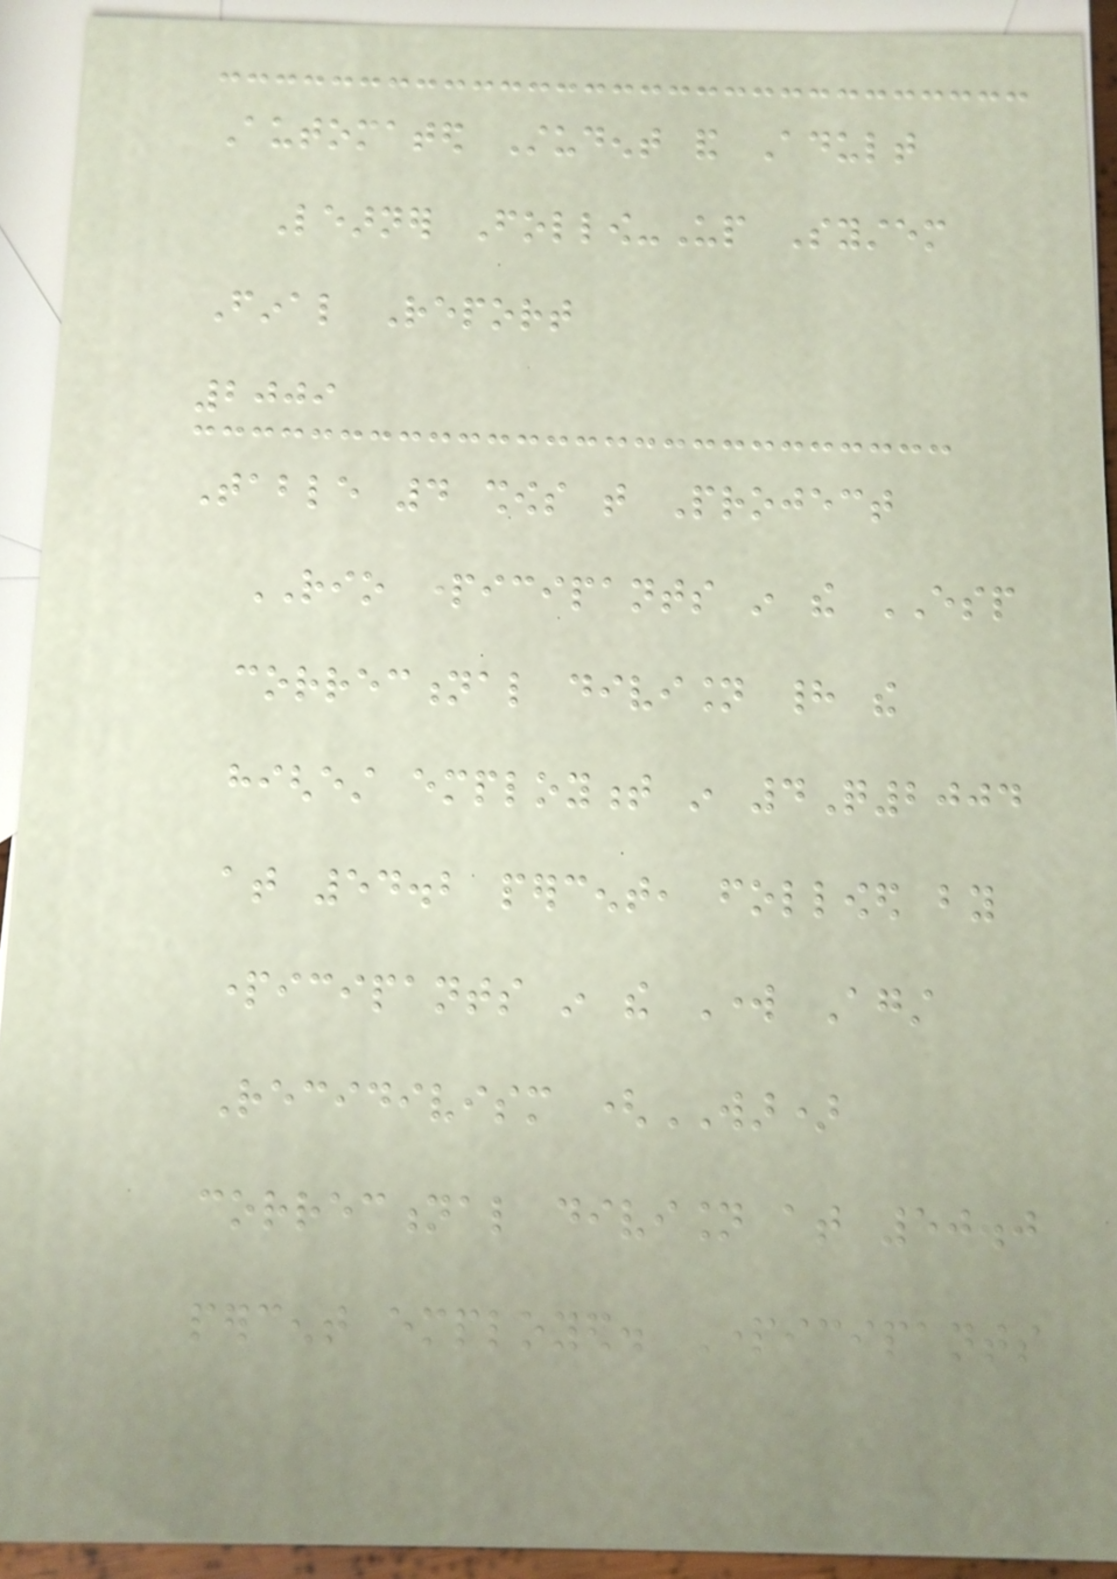Automated Student and Adult
Learner Follow-Up System
Final Report
2009
Table 4 shows that Project
RIO participants in the ESP
correctional division had the
highest employment in 4Q2004
at 54.2 percent, followed by
participants in the Work Against
Recidivism (WAR)
correctional division at 50.0
percent employed. Participants
